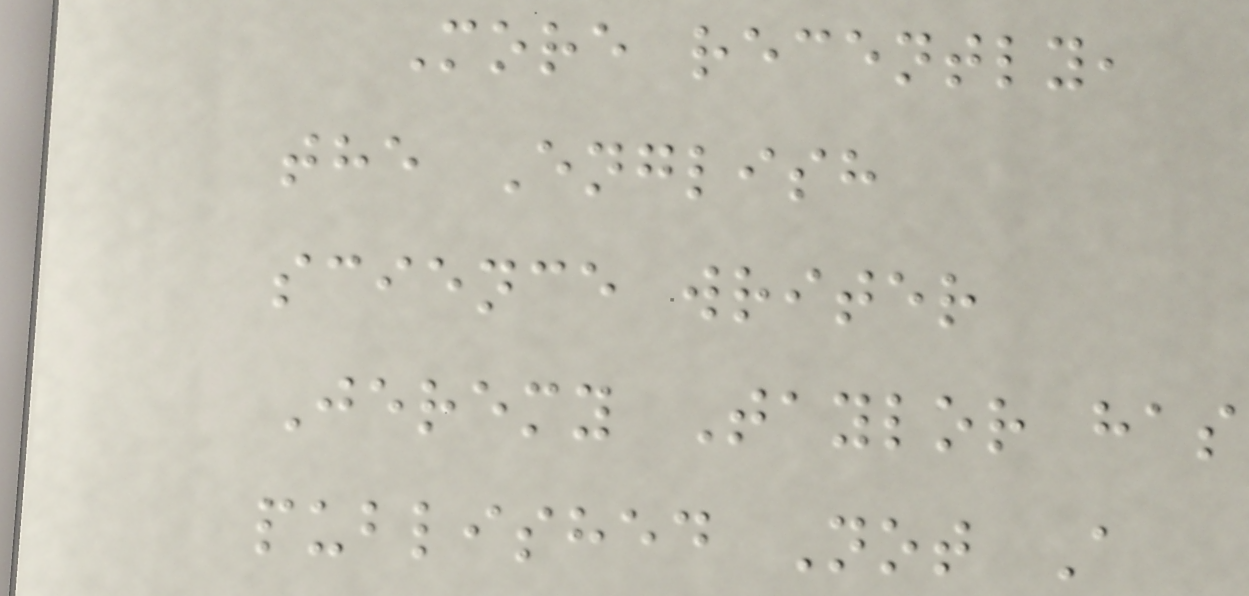More recently,
the English
science writer
Jeremy Taylor has
published Not A
